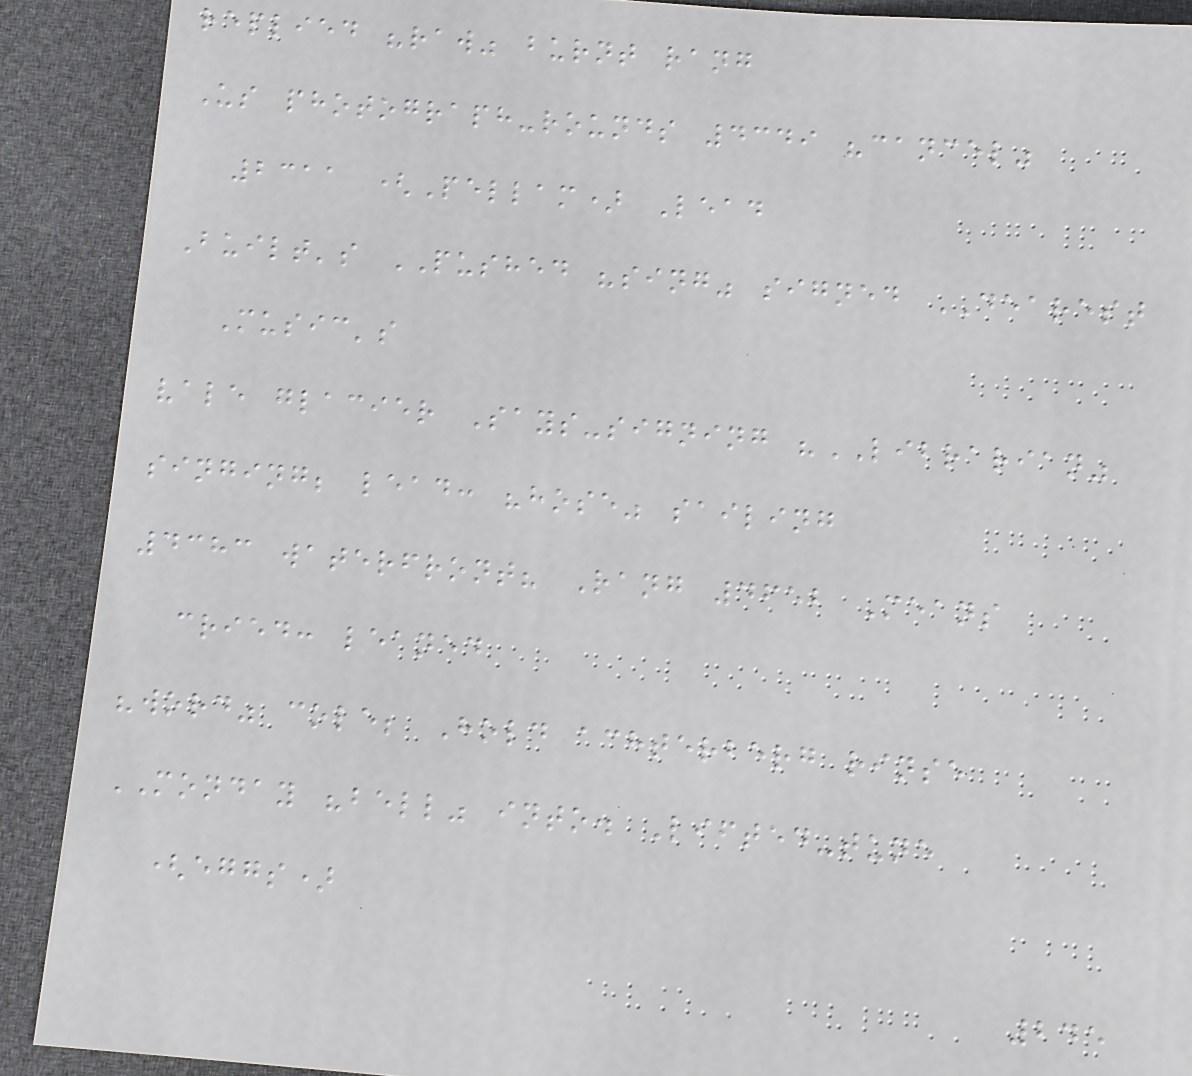replied "raw" burnt rang
Us photograph-rounds 4349 "cancel"
2311 (Pellam) Lead
Built's PUSHED "sing" signed DEAREST
Music's
vale glacier Says-signing "LIBRARIAN"
singing; lead: "hose" sailing
4383 waterfront? Rang 4652 Means
cried: leaned
"word" cole; Hold achterberg rinse
MONDAY "bell" into. Lifted-tune
(eggs)
245
